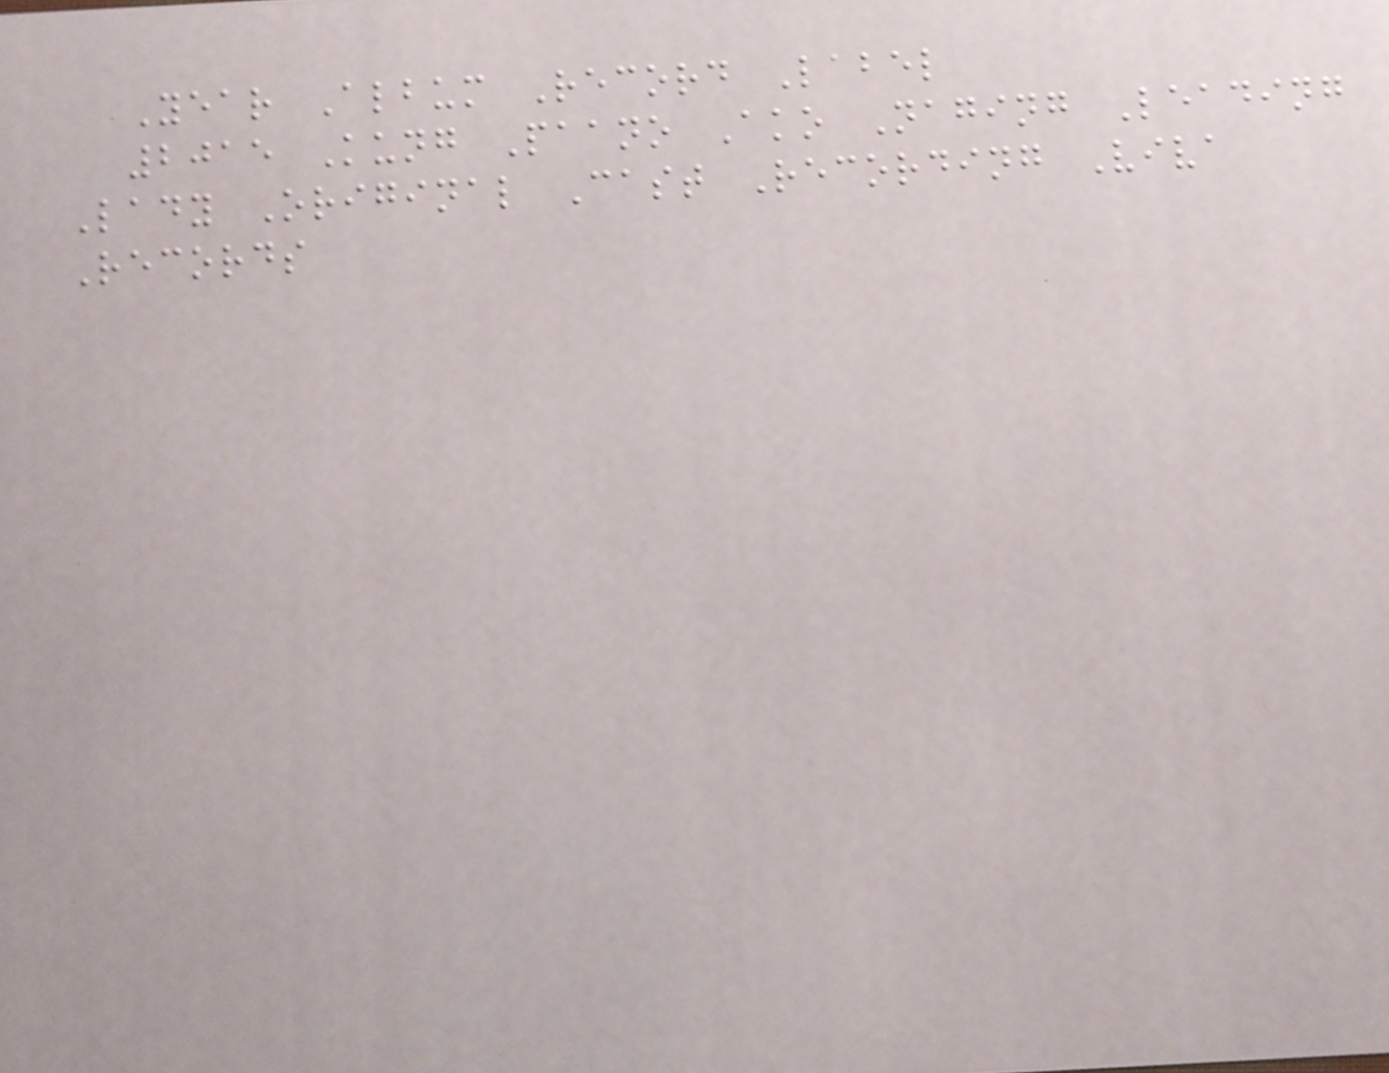Year Album Record Label
2015 Kung Paano Ako Naging Leading
Lady Original Cast Recording Viva
Records
